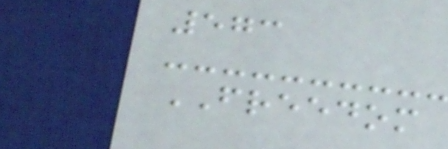573
FREEDOM
